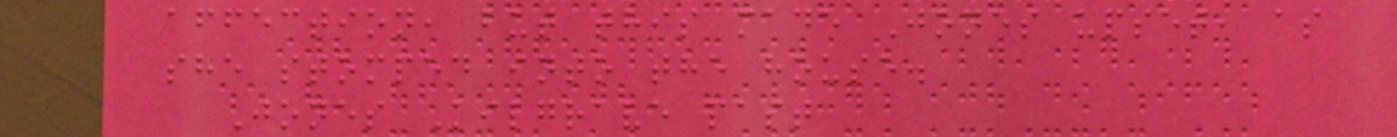affection, but this made Jones upset, as
she stomped into the house.
Jones Kilgrave past
